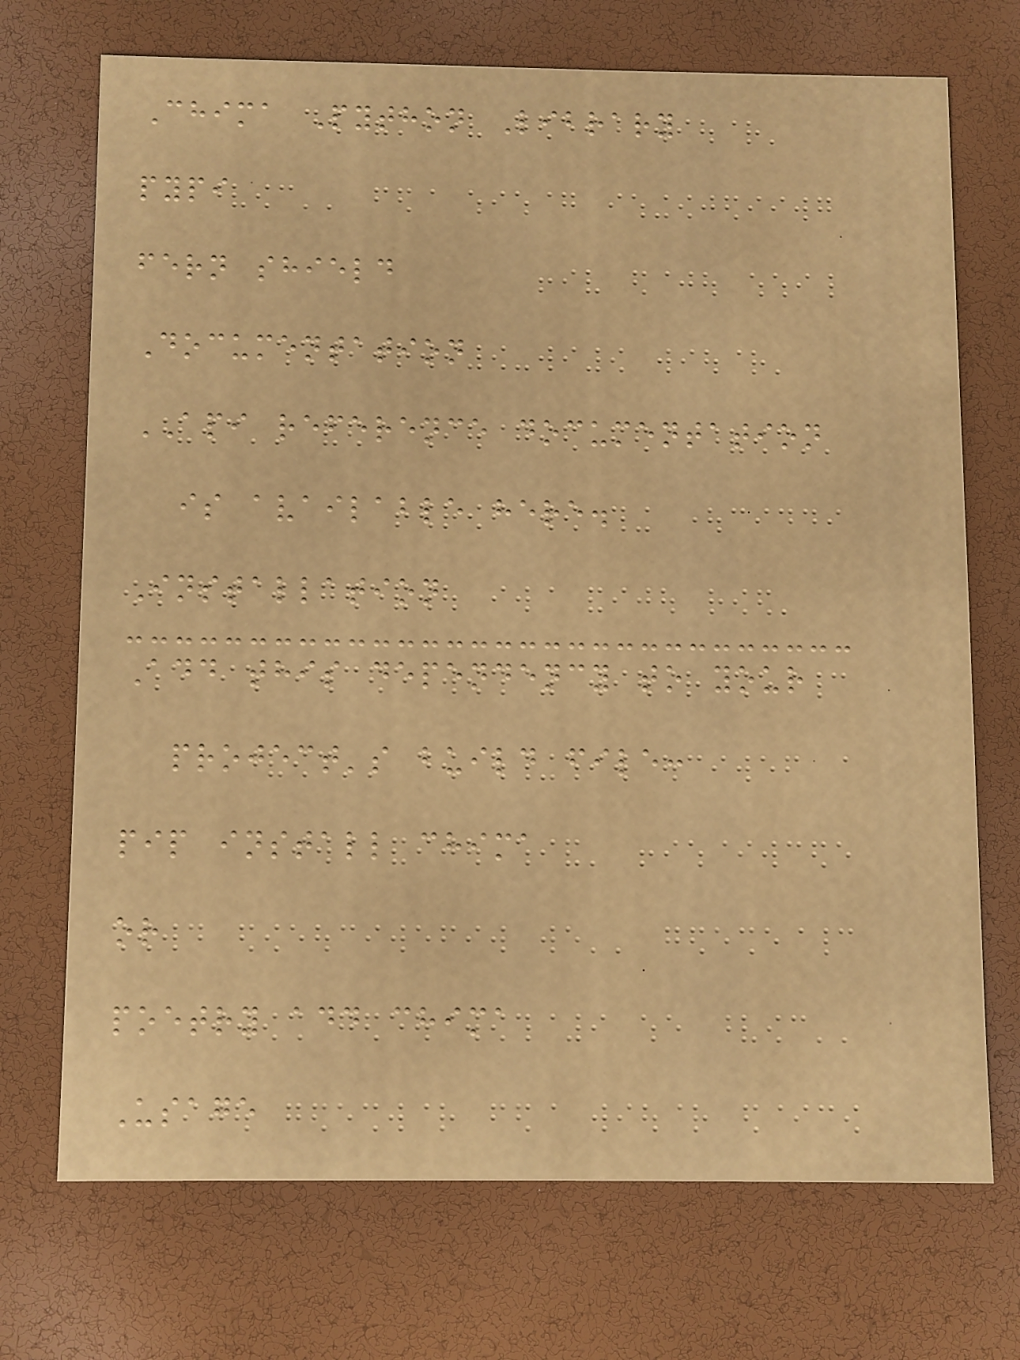Chima Python Library
pypi
fern shield
Documentation
API reference documentation
is available here.
Installation
Add this dependency to your
project's build file:
pip install chima
or
poetry add chima
Usage
